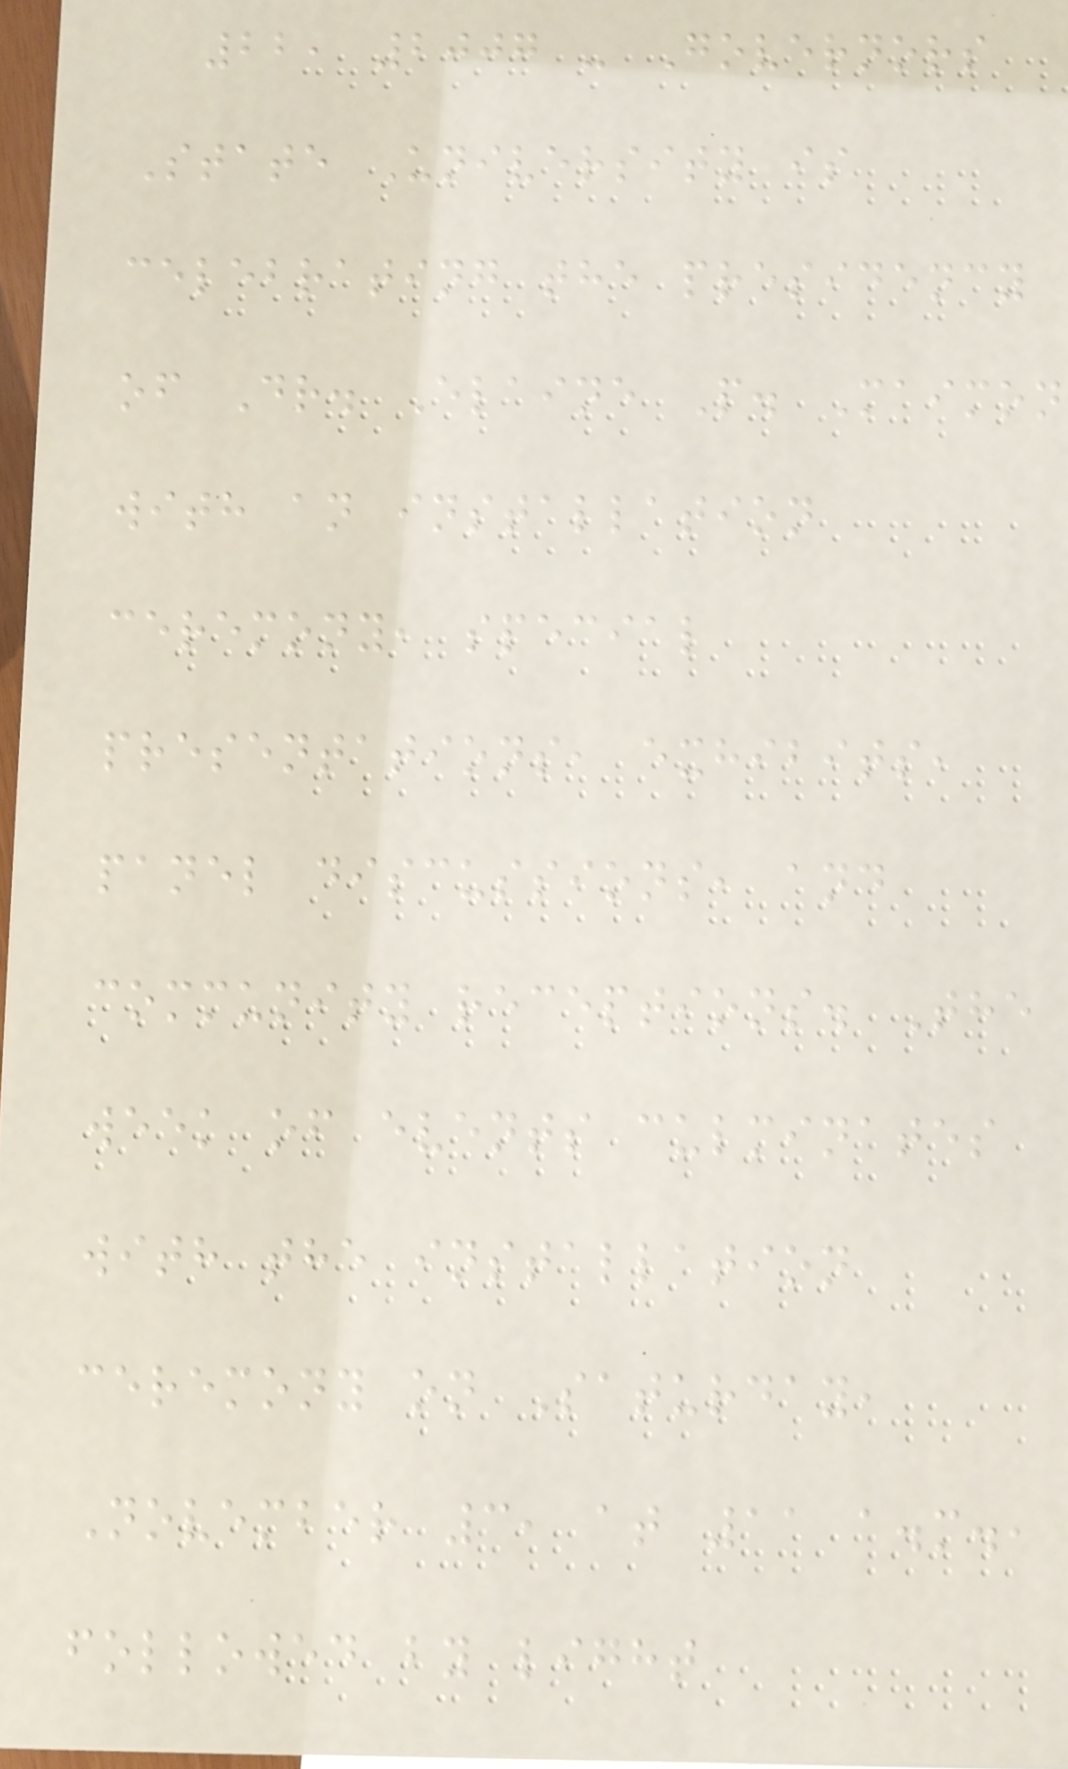22, 2007 - Governors
State University is
celebrating the presidency
of Dr. Elaine P. Maimon
with an installation
ceremony, special
presentations, exhibits,
panel discussions, and
community receptions. The
week of events culminates
with the installation
ceremony on Saturday,
November 3, at 11 a.m.,
followed by light
